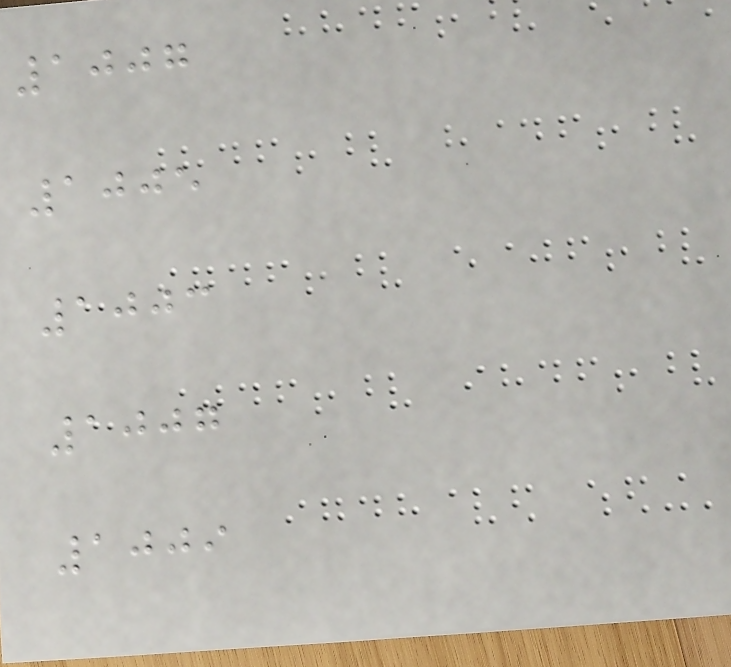1007
1005
1003
1007
1009
